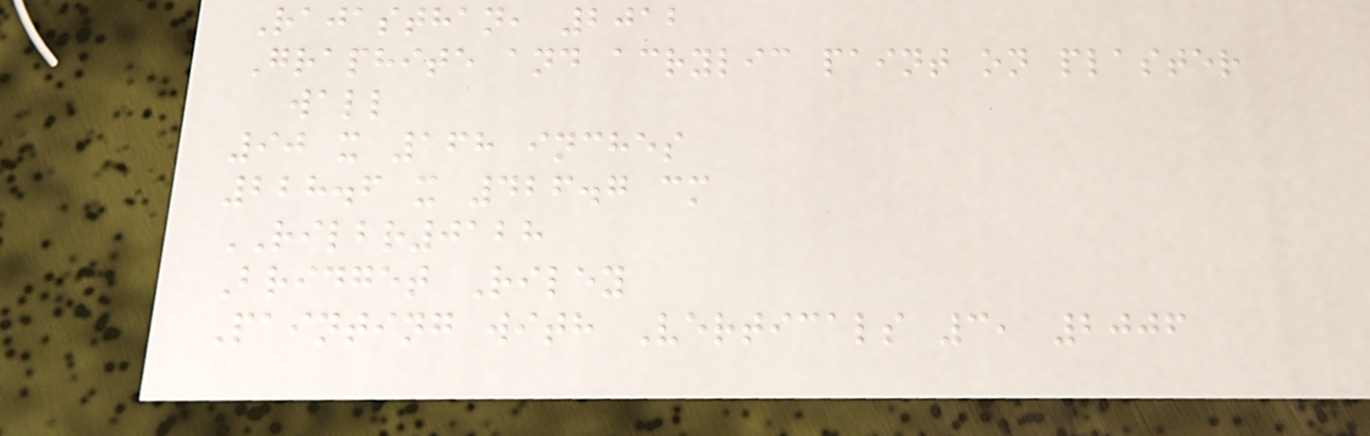Rajasthan, 2012
Graphite and acrylic paint on plaster
wall
90 x 168 inches
228.6 x 426.7 cm
RILBR0128
Bridget Riley
Painting with Verticals 3, 2006
